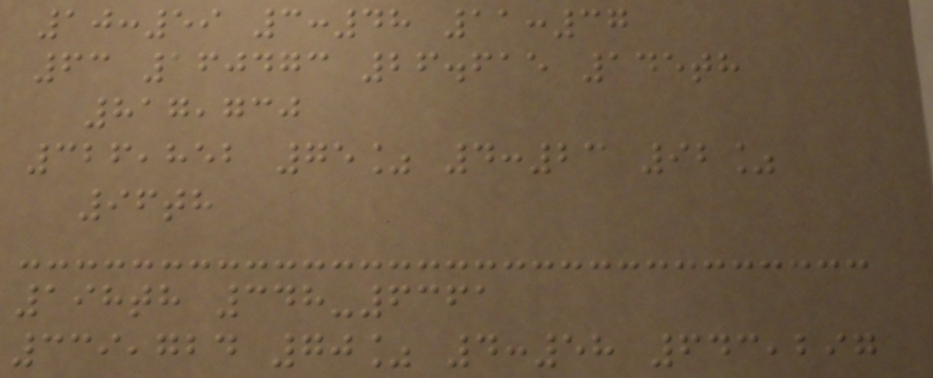10:59 3:48 11:37
63 160473 26.615 145th
817,730
326,852 75% 4:23 92%
96th
198th 348-6361
339,724 70% 4:58 643,297
